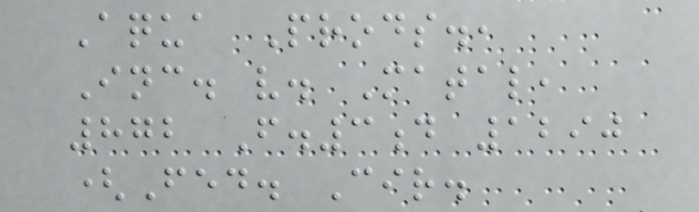Aqua Prods.,
Inc. v. Matal,
872 F.3d 1290
(Fed. Cir.
